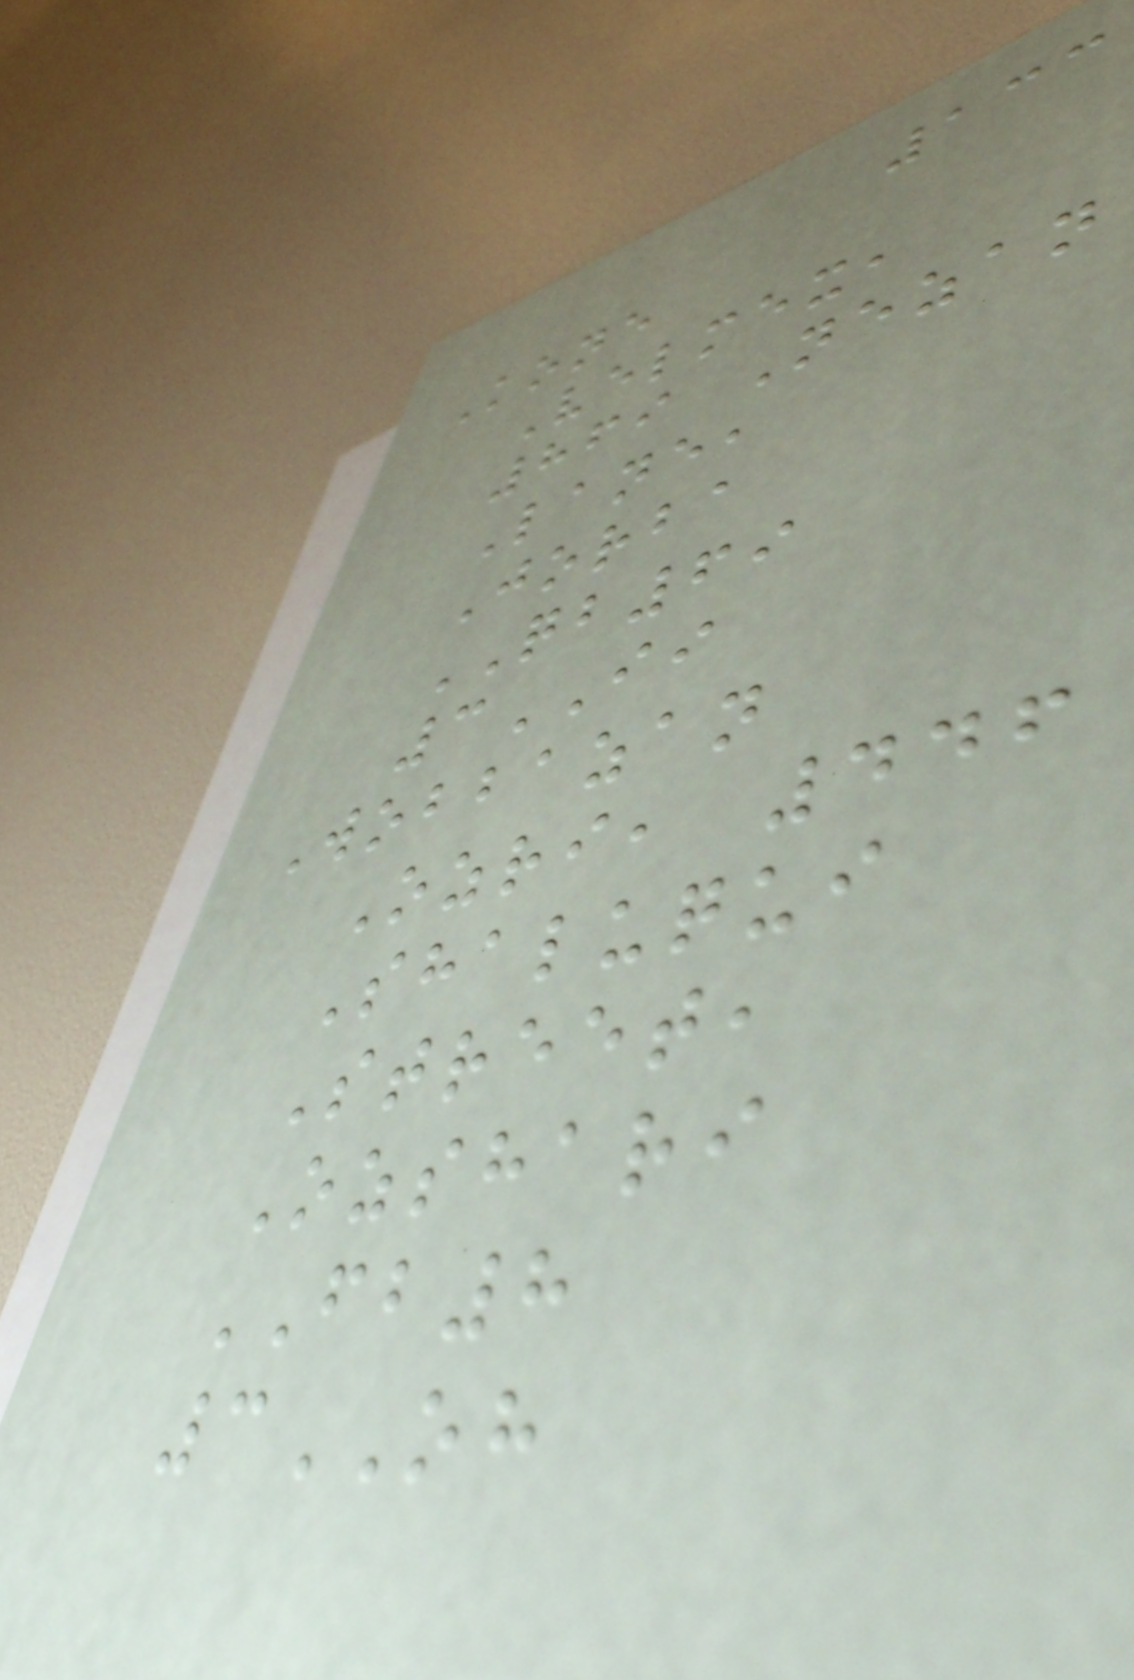133
Kone
Velmex,
869 Nezan
Lane,
Jorba
QB69
3II
Wobbazan
Ozri, 446
Shaluqui
Street,
Ozshari
FB8
3OH
